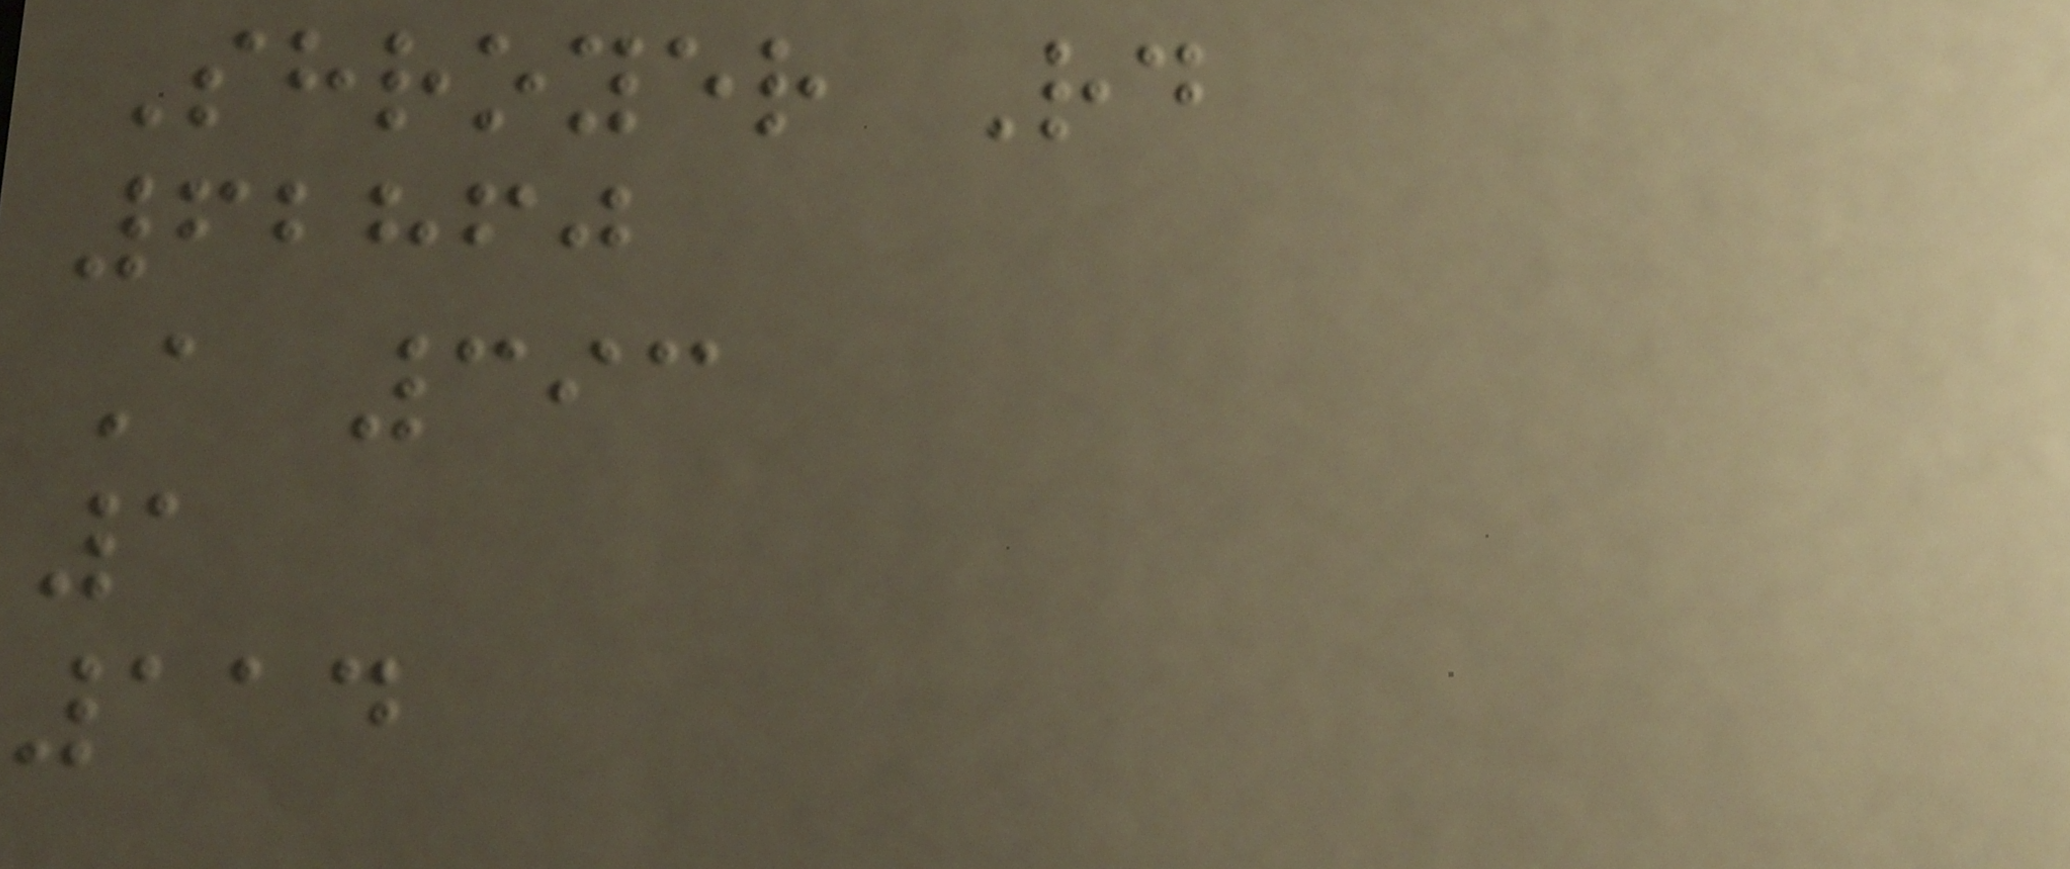Shroyer Rd
62860
A 393
1
114
